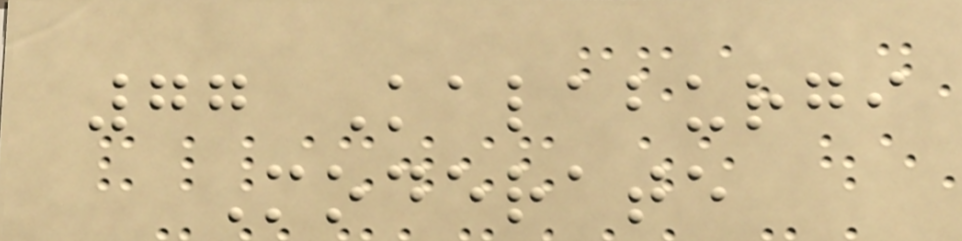77 Kalaburgi
Moderate
